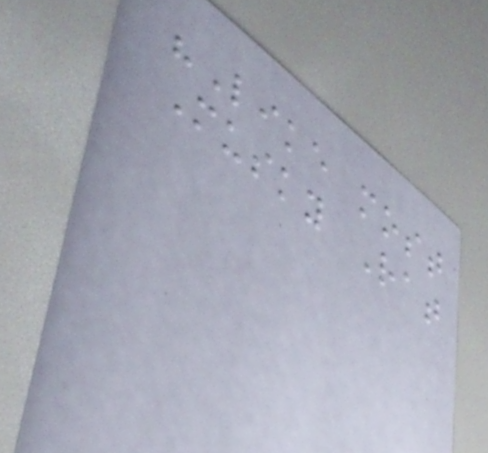"Like most
Musky Rat
